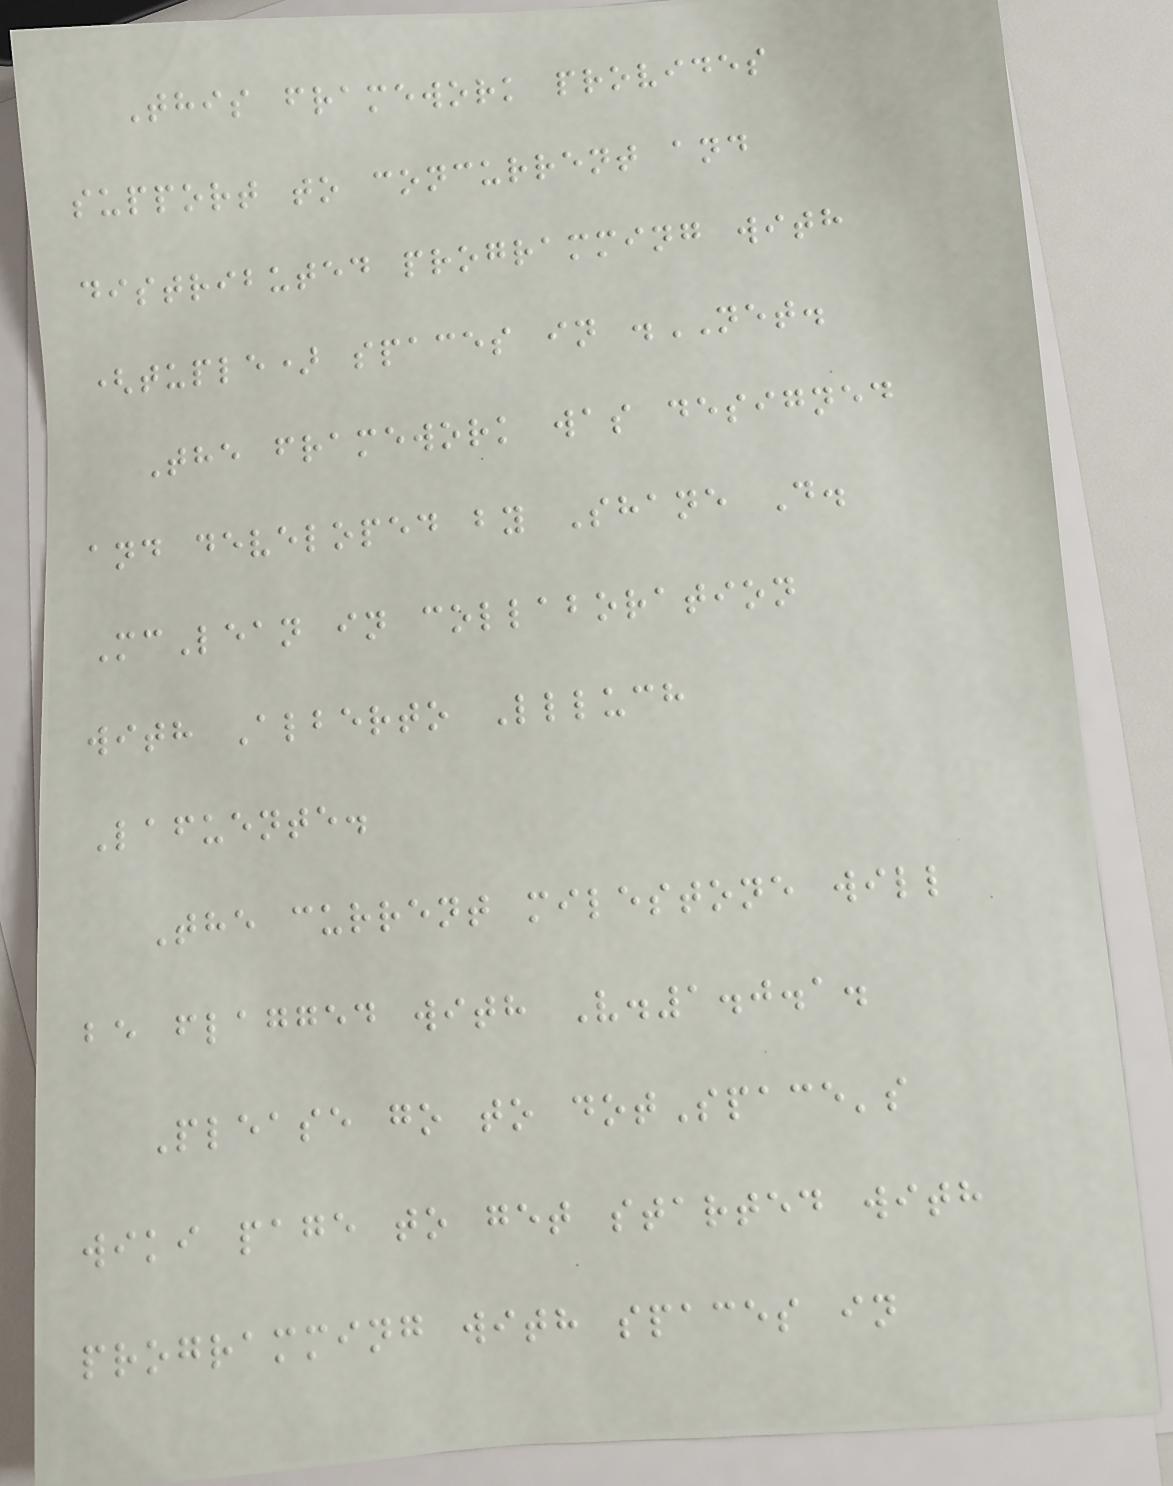This framework provides
support to concurrent and
distributed programming with
(tuple) spaces in .NET.
The framework was designed
and developed by Shane D.
McLean in collaboration
with Alberto Llluch
Lafuente.
The current milestone will
be flagged with V.1.0.1.
Please go to dotSpace's
wiki page to get started with
programming with spaces in
